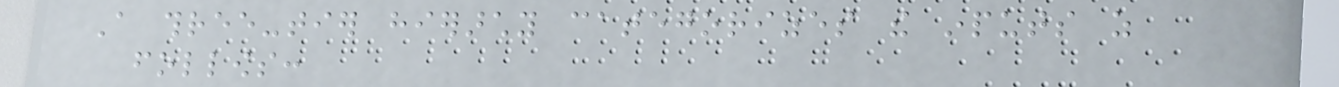A three-tier hierarchy categorizes the inputs as
follows:
